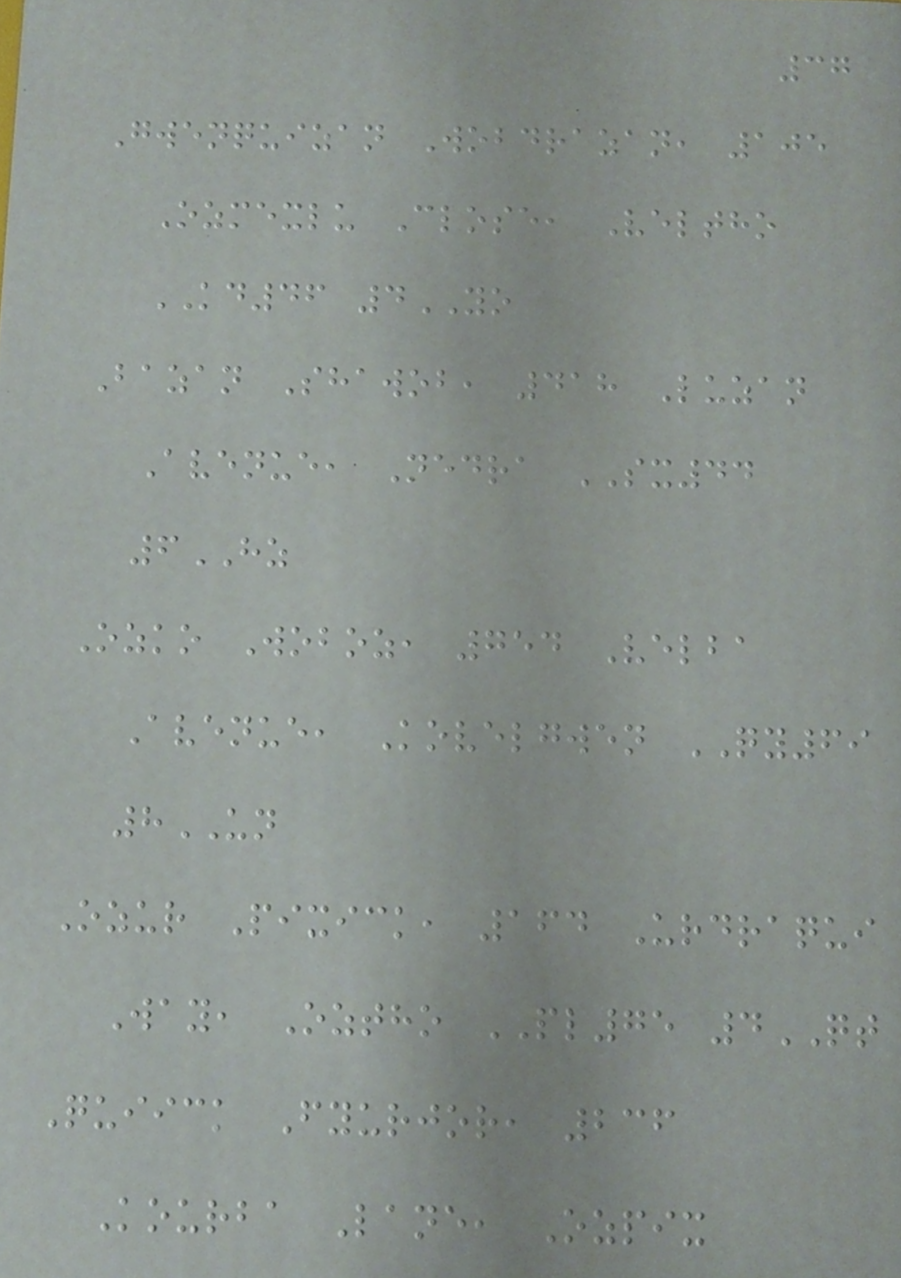37
Gwenquizan Wobdrazan, 105
Ozmexlu Close, Veltho
KD46 4YO
Bazan Shawob, 418 Luzan
Avenue, Nedra SX44
6HZ
Ozko Woboz, 754 Velba
Avenue, Kovelgwen QY69
8UN
Ozur Pixick, 164 Urdraqui
Way, Oztho PL75 4QT
Quiick Fyurjor, 236
Kourba Lane, Ozpix
